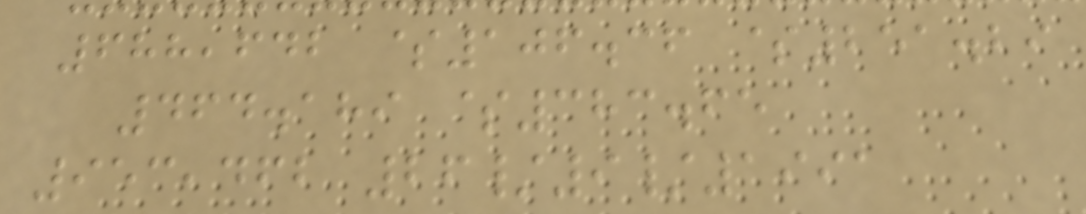688,642 $106.36 $251.29
464.189 $383.65
953,462 26/9/1991
